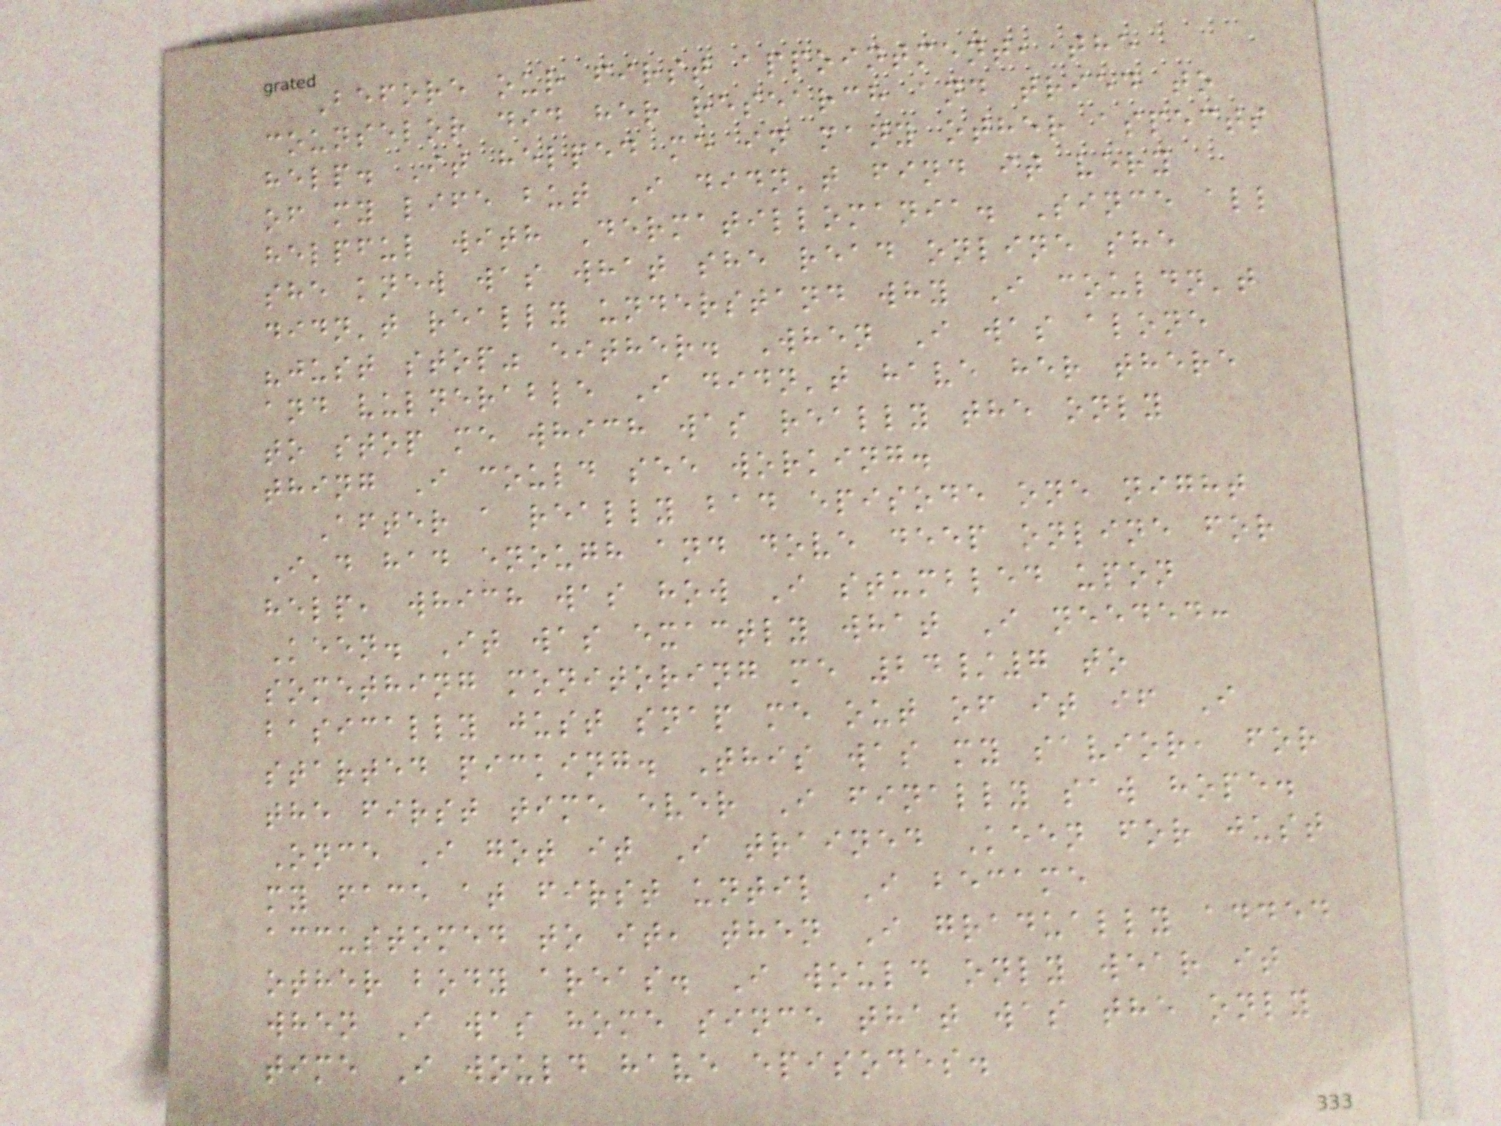Before our first appointment, the
counselor did her research and tried to
help. It helped me in many other aspects
of my life but I didn't find it very
helpful with Dermatillomania. Since all
she knew was what she read online she
didn't really understand why I couldn't
"just stop" either. When I was alone
and vulnerable I didn't have her there
to stop me which was really the only
thing I could see working.
After a really bad episode one night
I'd had enough and dove deep online for
help, which was how I stumbled upon
Keen. It was exactly what I needed:
something monitoring me 24/7 to
basically just snap me out of it if I
started picking. This was my savior, for
the first time ever I finally saw hope.
Once I got it I trained Keen for just
my face at first until I became
accustomed to it, then I gradually added
other body areas. I would only wear it
when I was home since that was the only
time I would have episodes.
